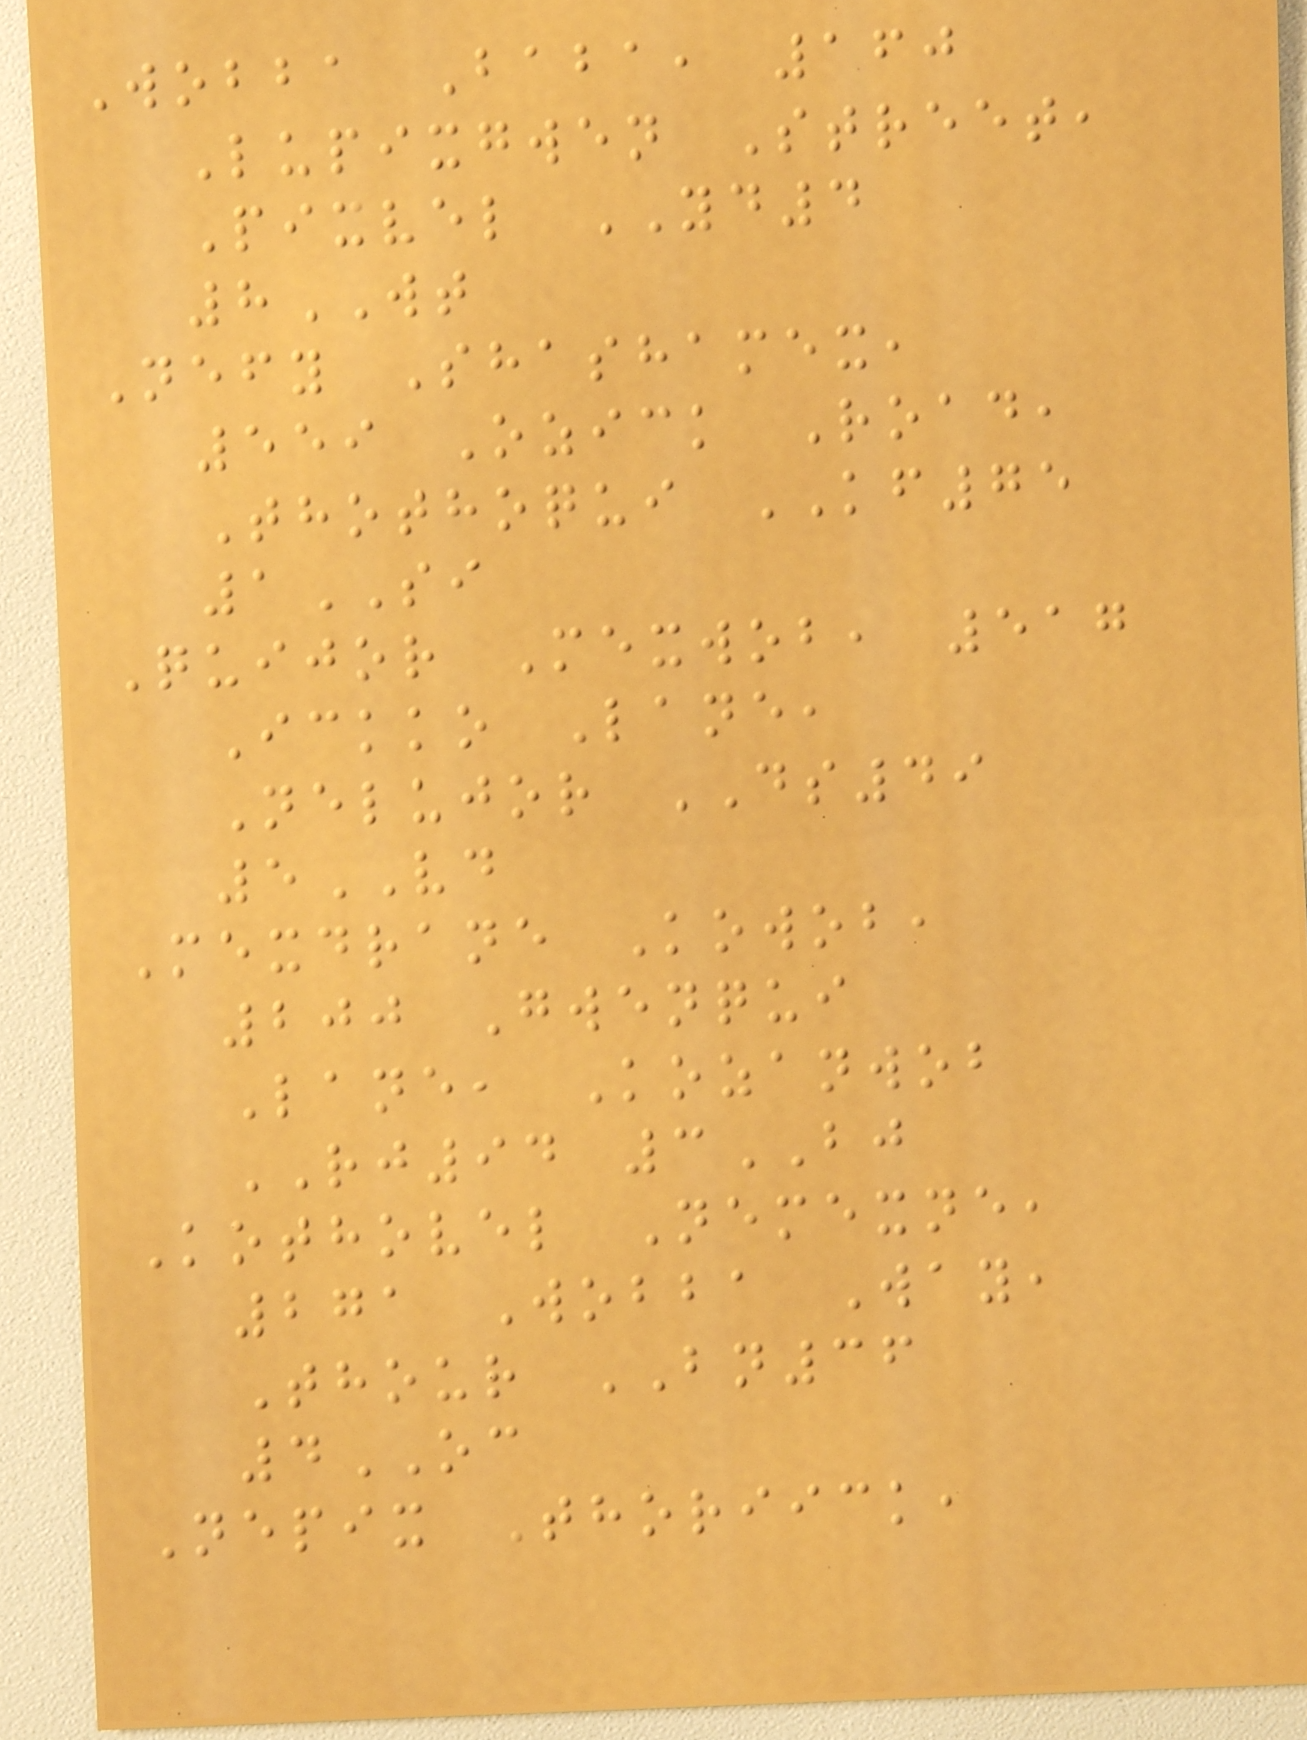Wobba Baba, 160
Lupixgwen Street,
Pixvel YD4
8WT
Nefy Shashamex,
559 Ozick Road,
Thothoqui KF75
1SI
Quijor Mexwob, 517
Ickko Lane,
Nelujor DS49
5VD
Mexdrane Kowob,
200 Gwenqui
Lane, Kozanwob
RJ94 3BJ
Kothovel Nemexne,
271 Wobba Way,
Thour BN36
4OC
Nepix Thoriick,
